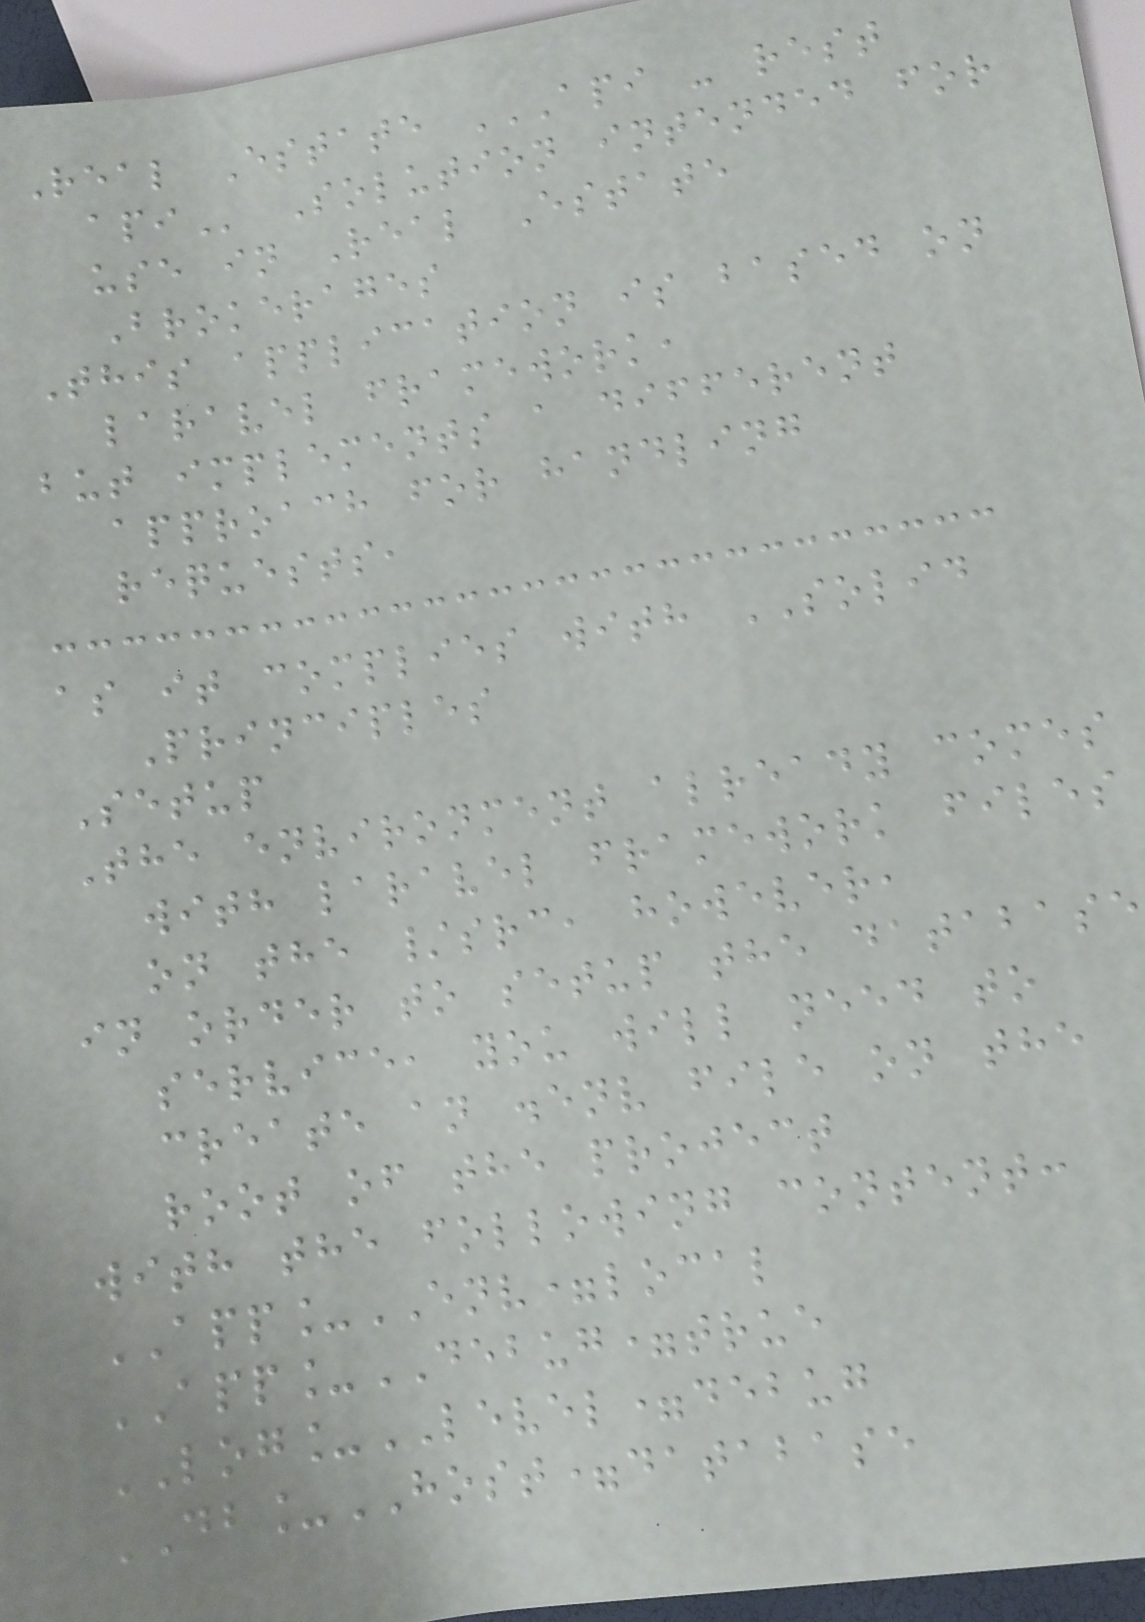Real Estate API - REST
API Solution intended for
use in Real Estate
Brokerages
This application is based on
laravel framework,
but implements a different
approach for handling
requests,
as it complies with SOLID
Principles
Setup
The environment already comes
with laravel framework files
on the /src, however,
in order to setup the database
service, you will need to
create an .env file on the
root of the project
with the following content:
APP_ENV=local
APP_DEBUG=true
LOG_LEVEL=debug
DB_HOST=database
